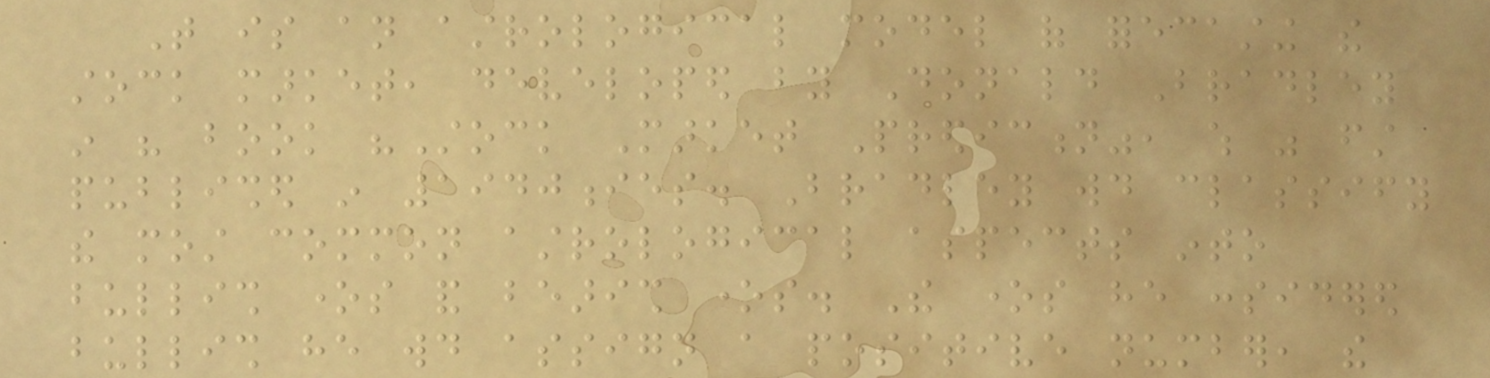That is an astrological model of forecasting the
stock market, developed by Donald Bradley
in his book "Stock Market Prediction", which was first
published in 1940ies. Bradley would classify
the most common astrological aspects into
bullish ones and bearish ones. The ones he considered
bullish he would assign a positive number, the
